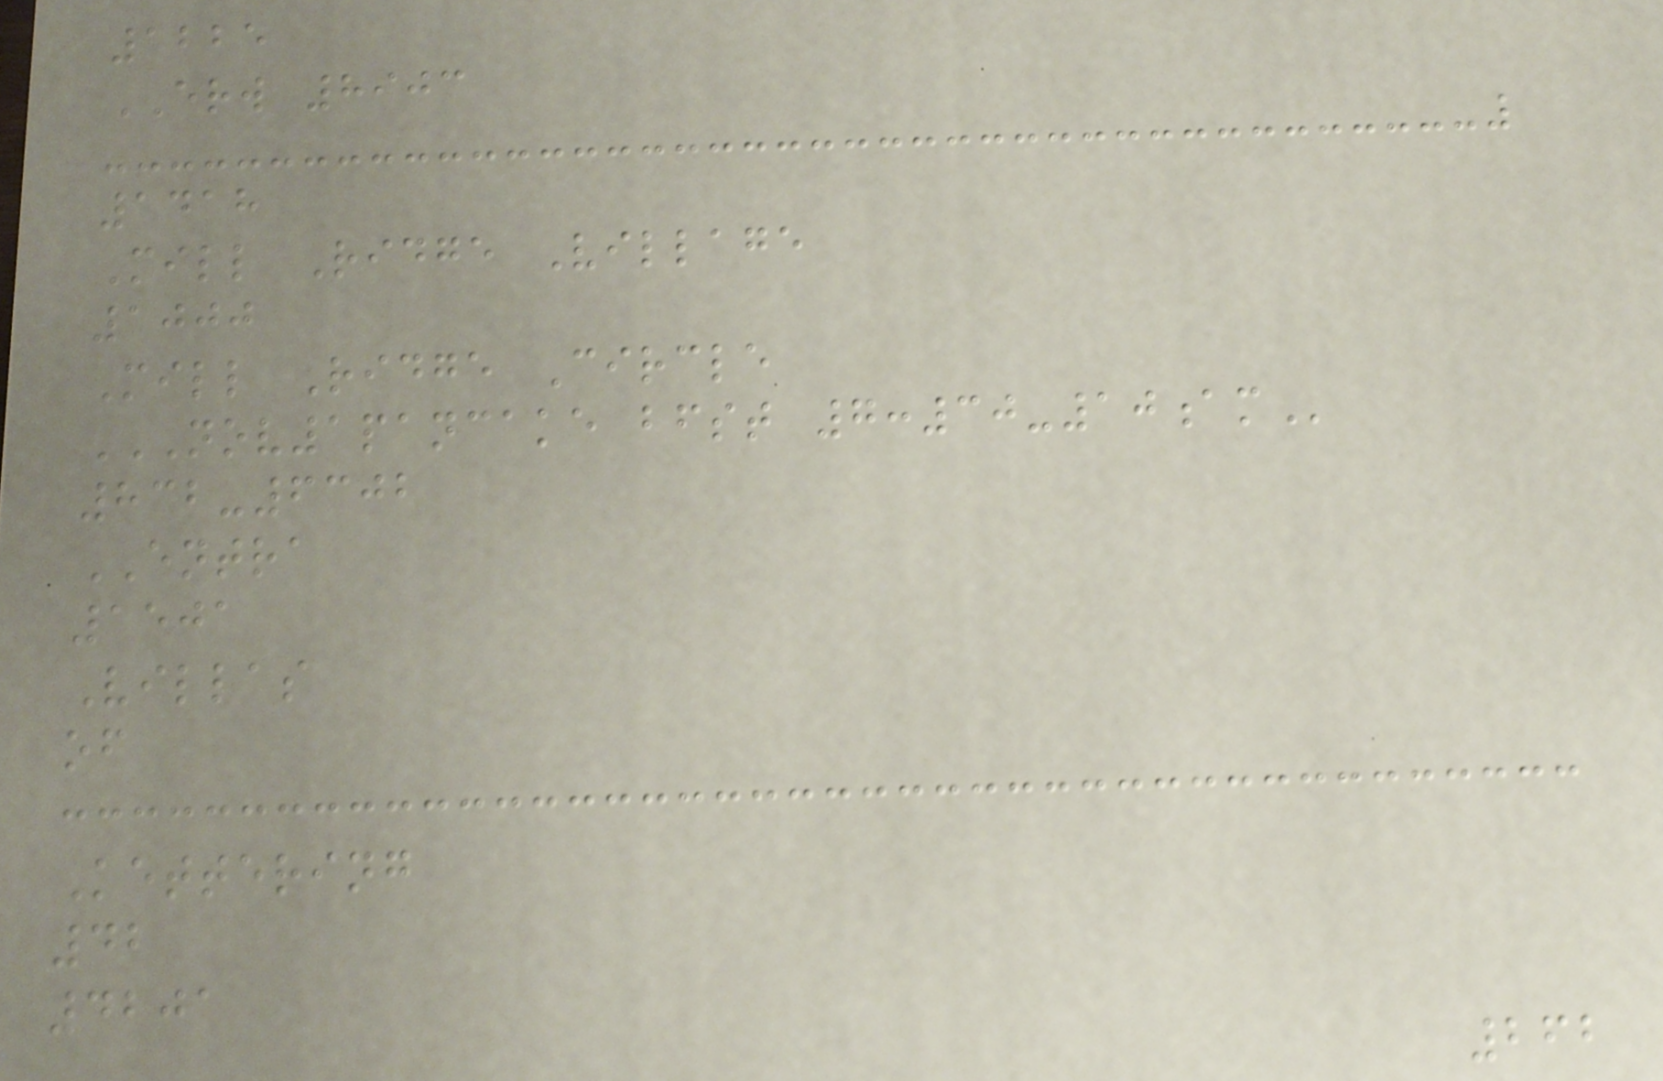1225
ERW 8903
1418
Mill Ridge Village
1000
Mill Ridge Circle
NOV1PANCAKE BFST 7:30-10AM
832-6302
ENTRA
1501
Villas
of
Kettering
42
4201
262
